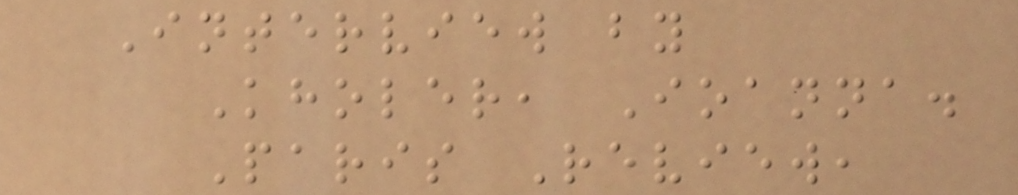Interview by
Kholer, Ioanna.
Paris Review,
